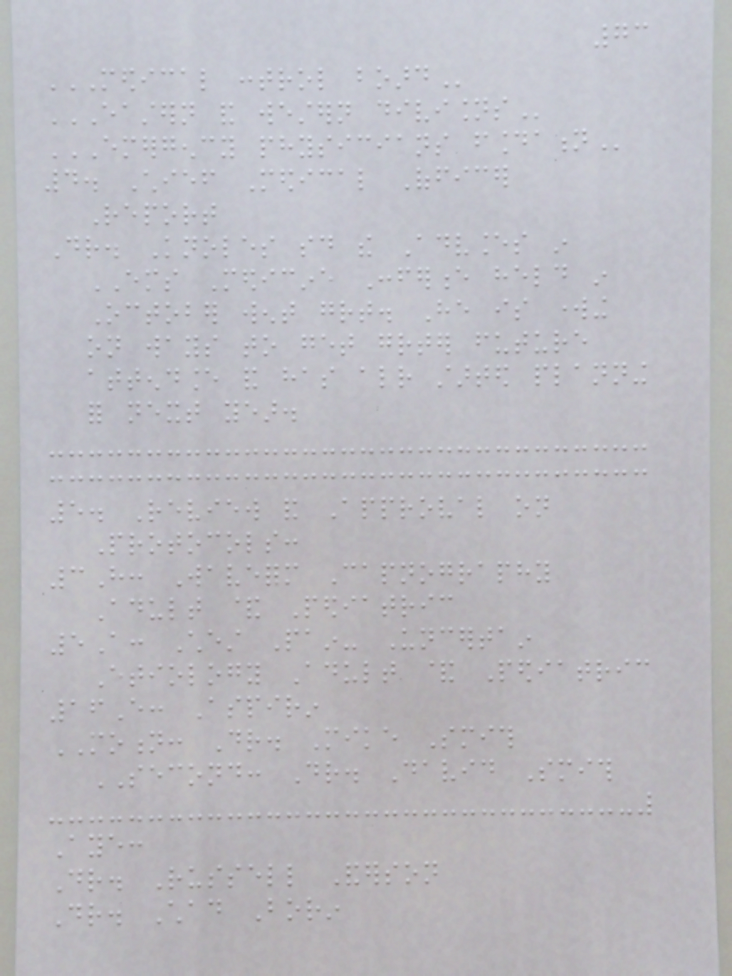73
MEDICAL CONTROL BOARD
EASTERN AND WESTERN DIVISIONS
EMERGENCY PHYSICIANS FOUNDATION
4. Chief Medical Officer
Report
Dr. Knoles said the Advances in
EMS Medicine Conference held in
October went great. He is working
on ways to get greater future
attendance and has already started planning
for next year.
5. Review and Approval on
Protocols:
3H: Waveform Capnography
Adult & Pediatric
5A: Chest Pain- Uncertain
Etiology Adult & Pediatric
16E: Aspirin
MOTION: Dr. Mike Smith
SECOND: Dr. David Smith
Aye:
Dr. Russell Anderson
Dr. Chad Borin
